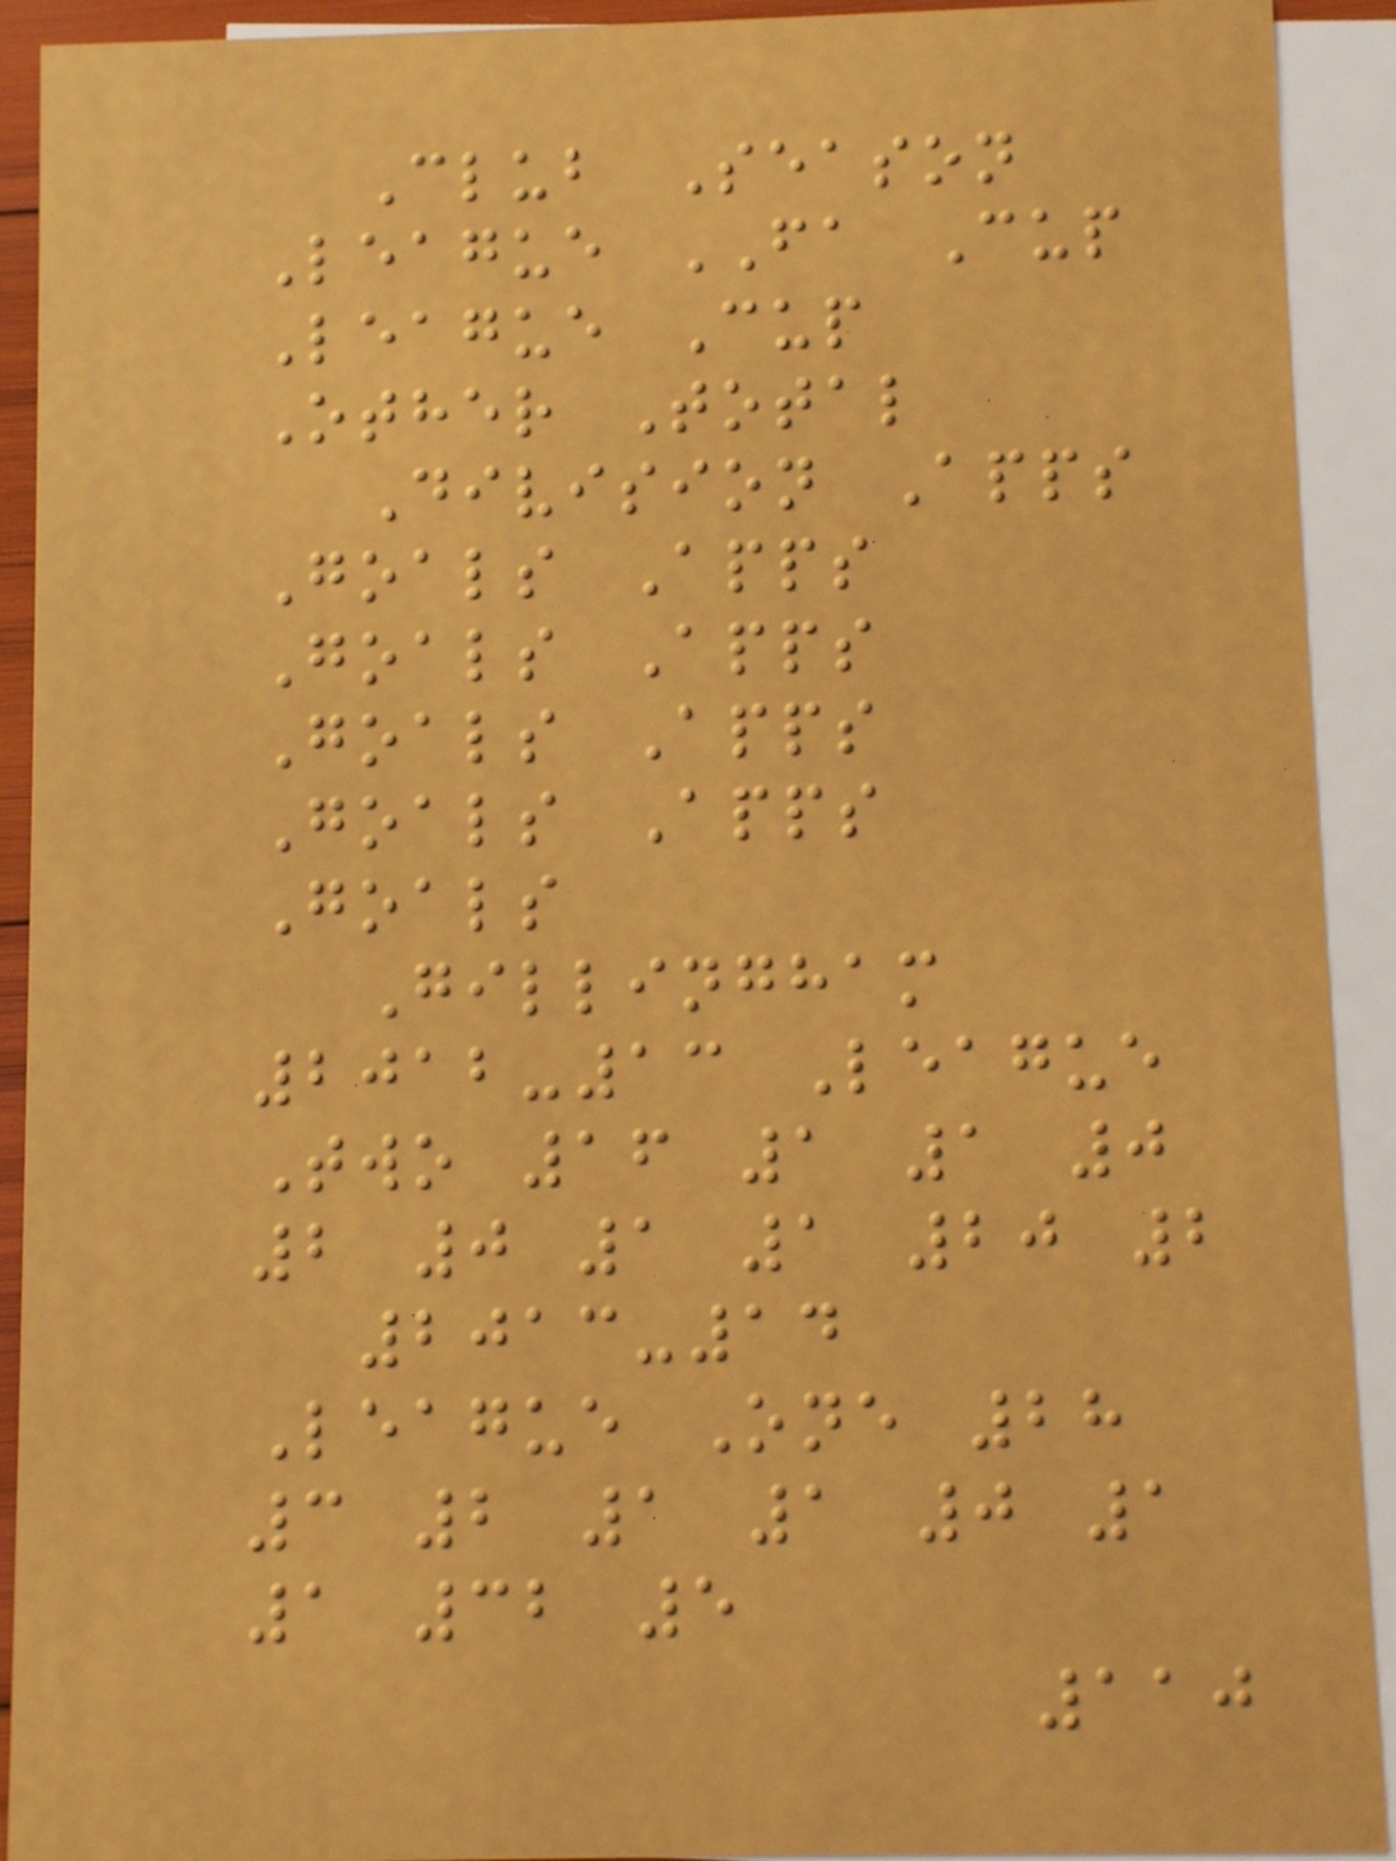Club Season
League FA Cup
League Cup
Other Total
Division Apps
Goals Apps
Goals Apps
Goals Apps
Goals Apps
Goals
Gillingham
2012-13 League
Two 16 1 1 0
2 0 1 1 20 2
2013-14
League One 28
3 2 1 1 0 1
1 32 5
110
